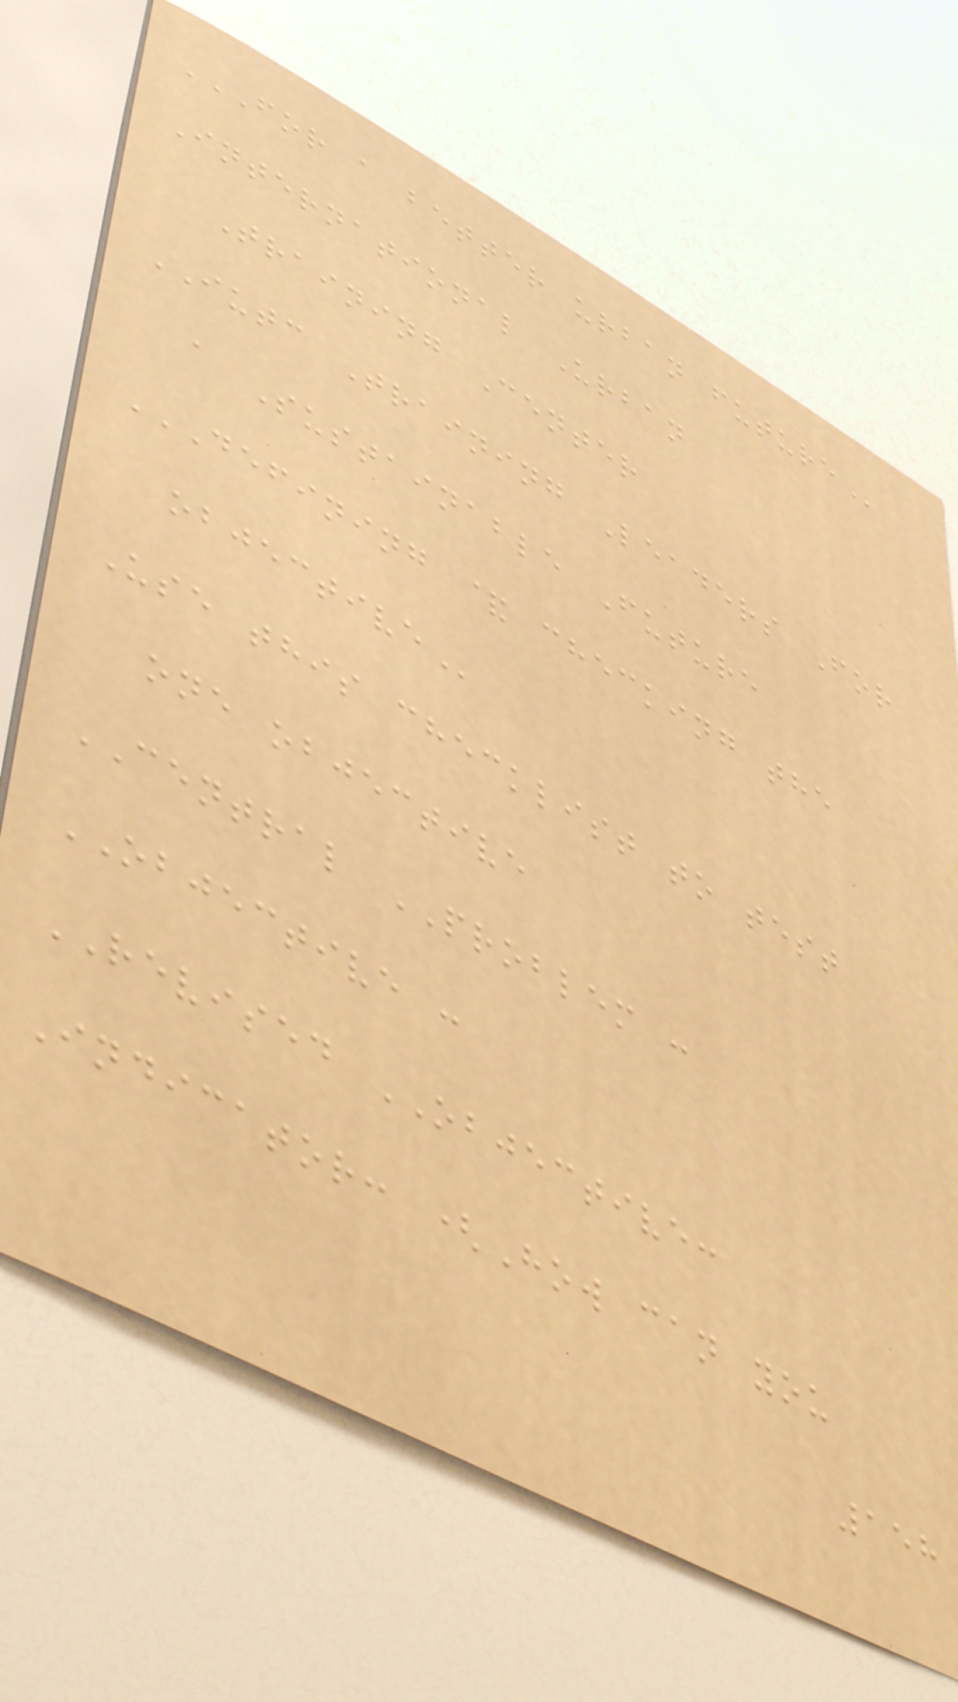FOR A BETTER URBAN FUTURE
International Urban
Training Center
IUTC Training Leaders For
a Sustainable Future
DEFINING & CHECKING THE
OBJECTIVE
Use this checklist to test
one objective
CENTRAL PROBLEM :
OBJECTIVE :
REVISED OBJECTIVE:
Indicator: (How can you
158
